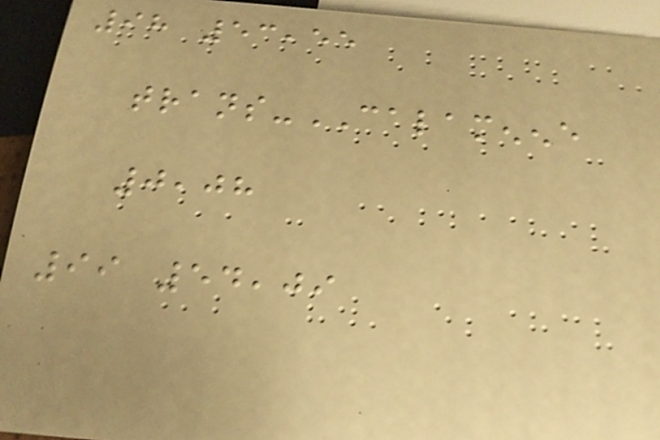98 53,55
trans-CALAMENENE
0,08
99 54,09
